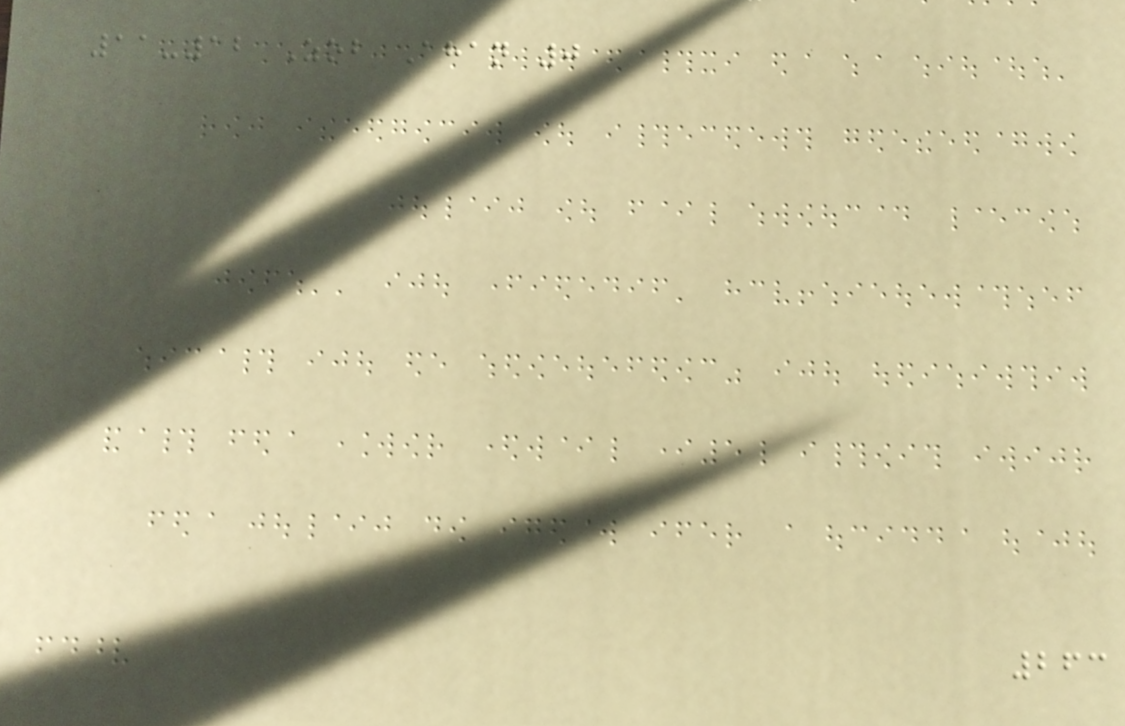11-12 Zob Ahan 0
263
